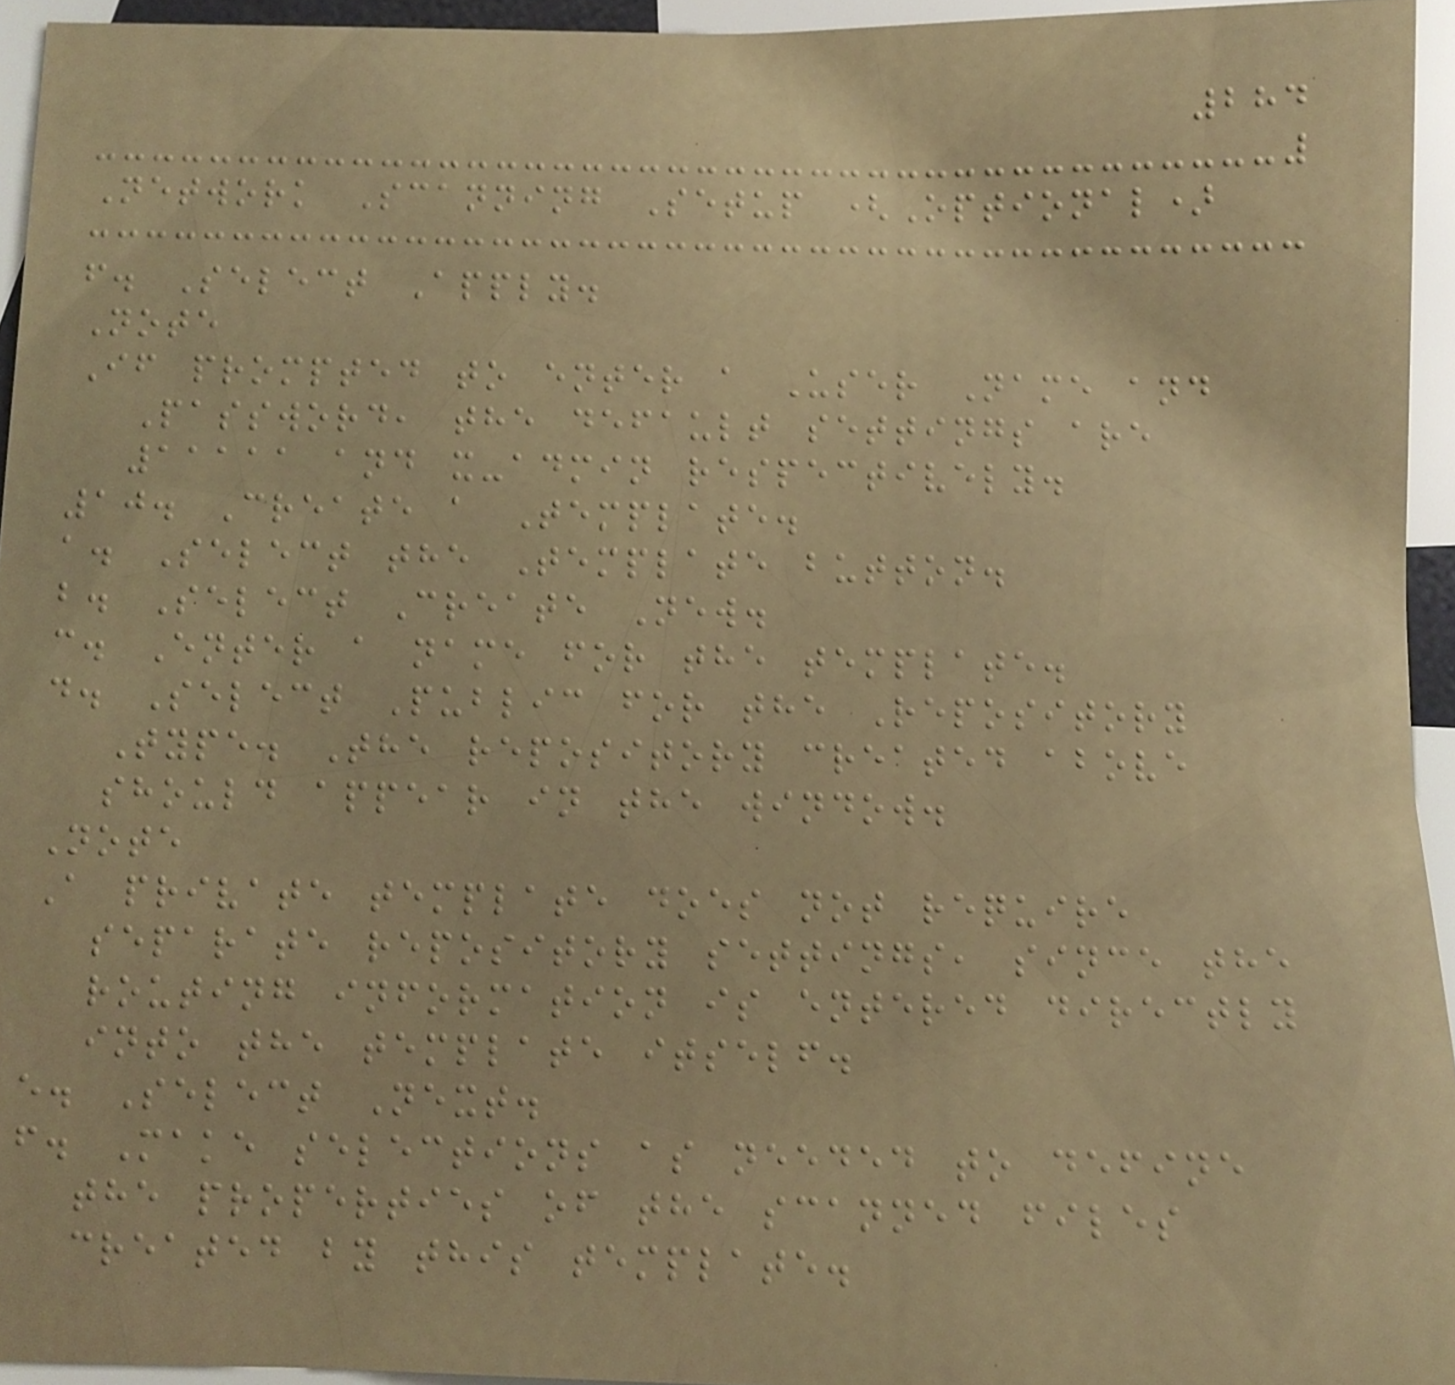284
Network Scanning Setup (Optional)
f. Select Apply.
Note
If prompted to enter a User Name and
Password, the default settings are
11111 and x-admin respectively.
10. Create a Template.
a. Select the Template button.
b. Select Create New.
c. Enter a name for the template.
d. Select Public for the Repository
Type. The repository created above
should appear in the window.
Note
A private template does not require
separate repository settings, since the
routing information is entered directly
into the template itself.
e. Select Next.
f. Make selections as needed to define
the properties of the scanned files
created by this template.
